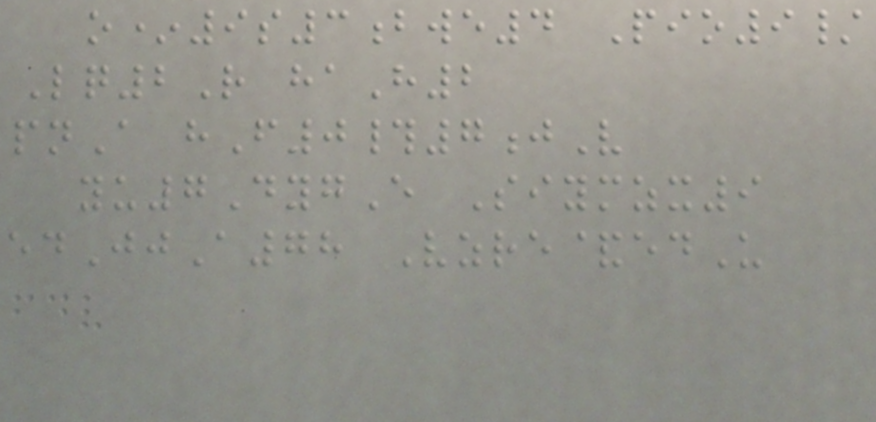o*9s3bwe4 Pio9/
Lq2R haH2
pnA hF0#7jV
yu7DygE Siymzx9
edJjA78 Vzre&edU
